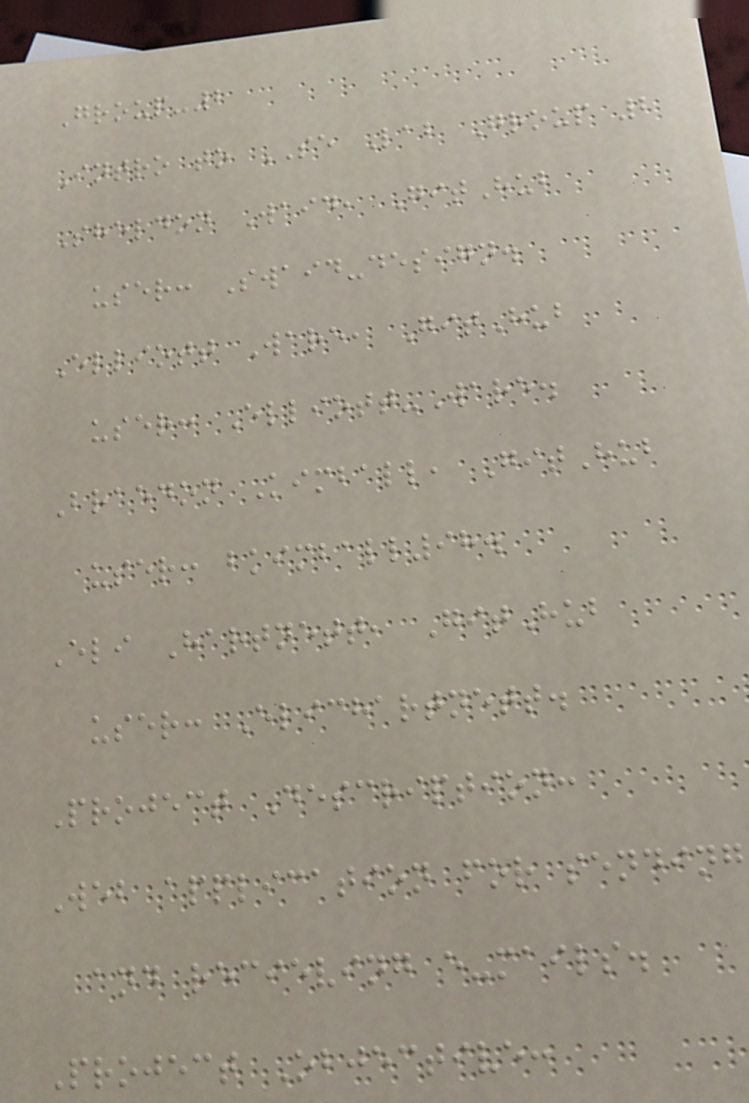Group-2
Intro to SE Lab Group 2
Sheldon Waid, GitHub
user: Swaid-design.
Elliott Ware, GitHub
user: Elliott-Ware.
Braedon Kimball, GitHub
user: bkimball98.
Eli Hartnett, GitHub
user: Elichartnett.
Project Description:
Web application for sending
and recieving e-mails.
Project Objective:
